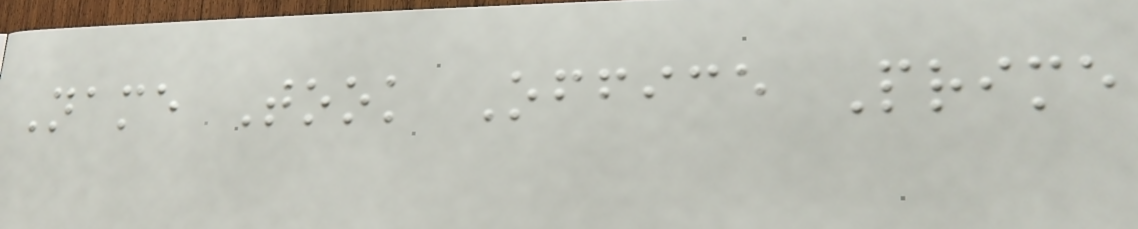Name Took Office Prime
